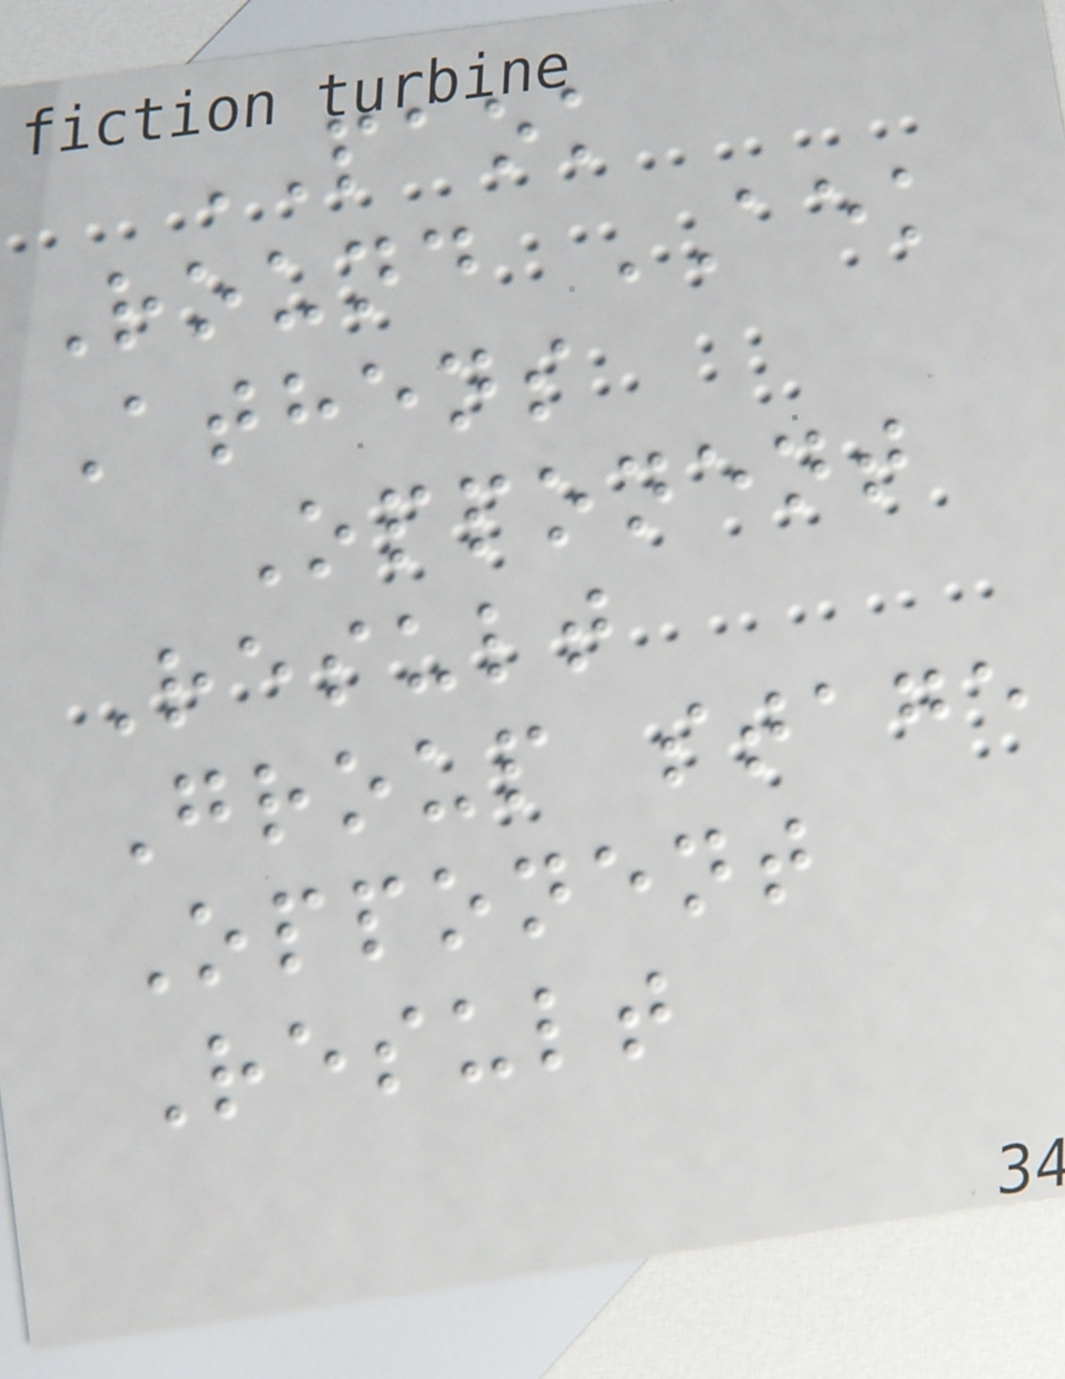PAOK
Round AEK
Athens
Opponent
Result
Group stage
Opponent
Result
